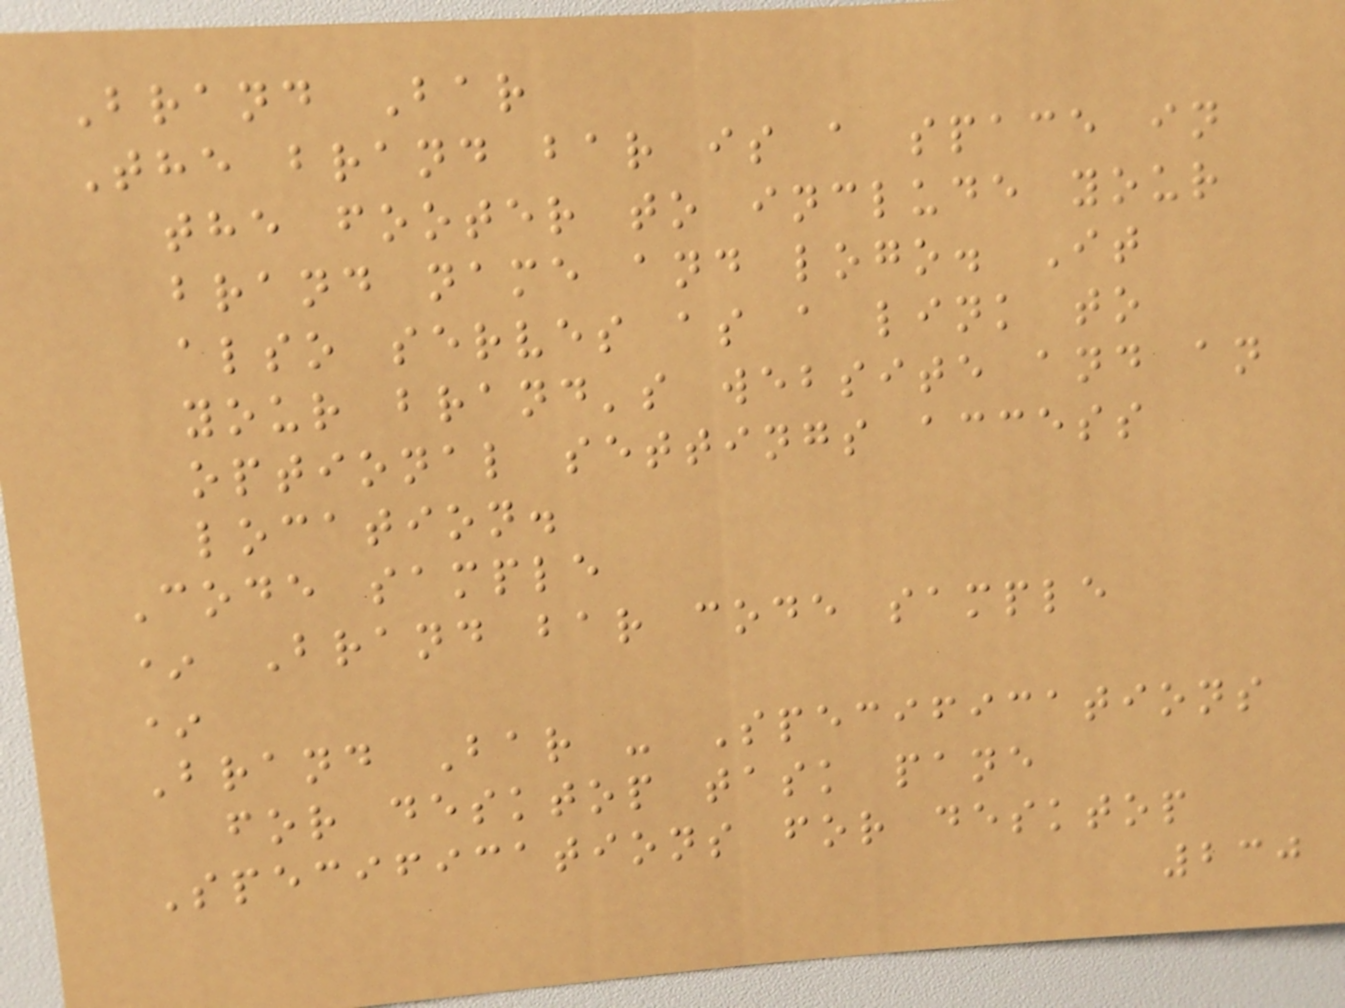Brand Bar
The brand bar is a space in
the footer to include your
brand name and logo. It
also serves as a link to
your brand's website and an
optional settings access
location.
Code sample
* Brand bar code sample
*
Brand Bar - Specifications
for desktop task pane
Specifications for desktop
230
